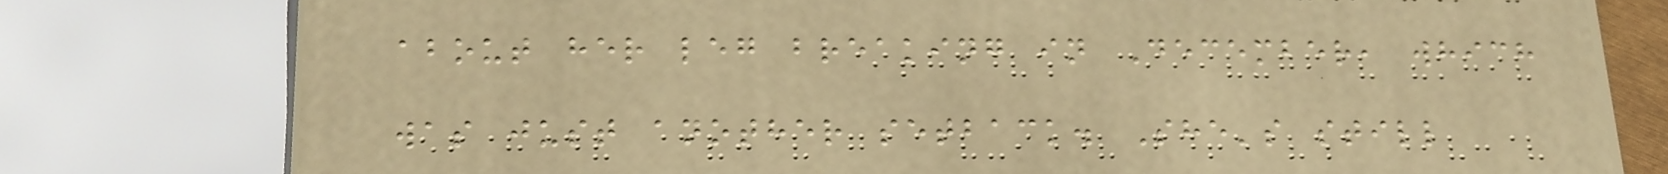about her leg breaking in December, which
was just another setback. She's still
